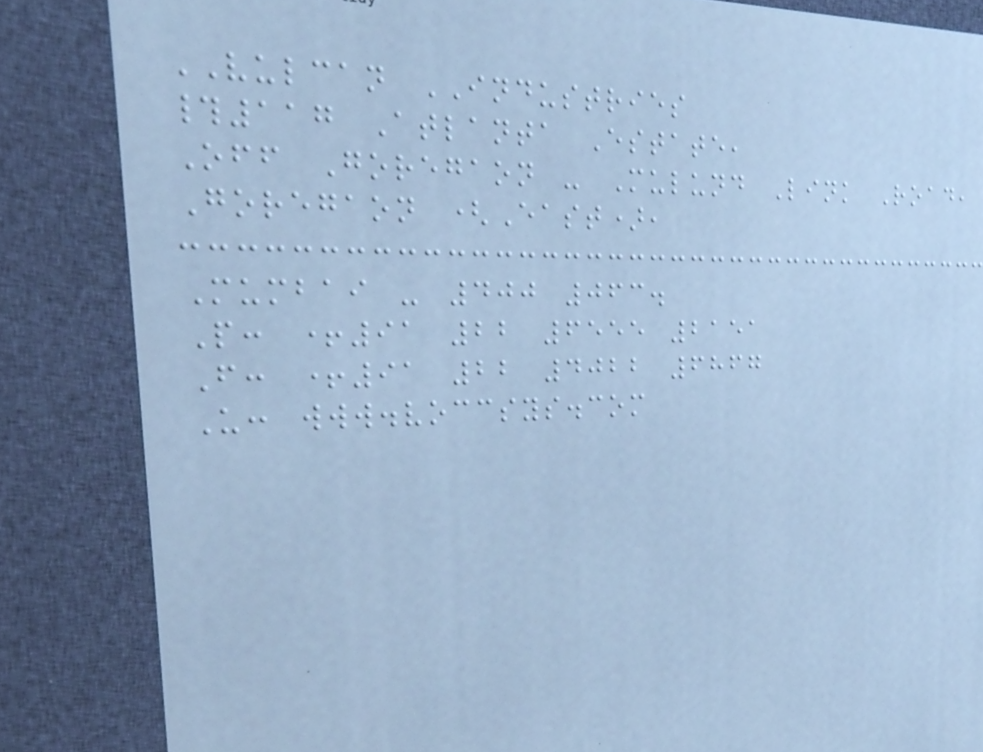VULCAN INDUSTRIES
#117 Atlanta Estate,
Off Goregaon - Mulund Link Road,
Goregaon (East),
Mumbai - 400 063.
P: +91 22 6555 2151
F: +91 22 4022 6867
U: www.voccsys.com
